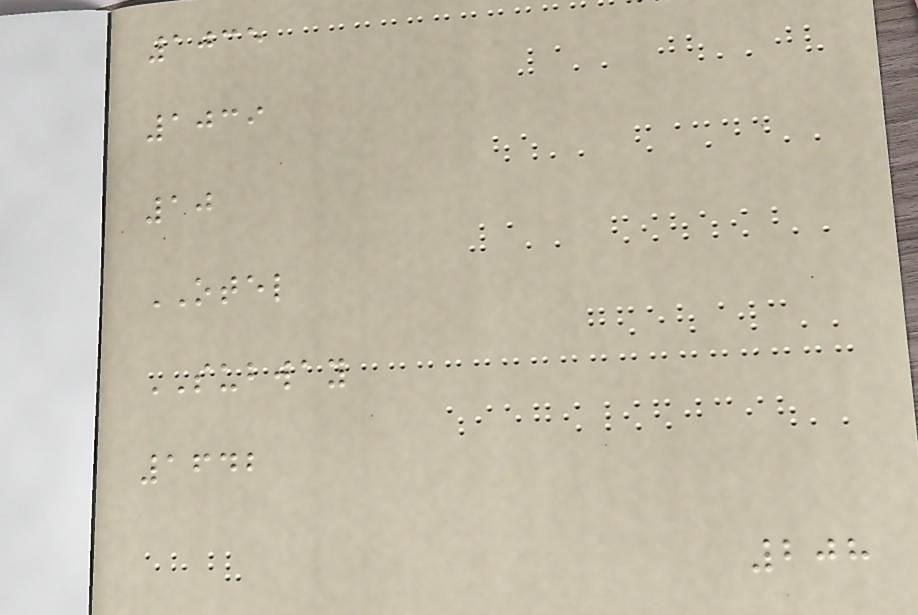1035
1039
10
OTEL
SUBWAY
1642
208
